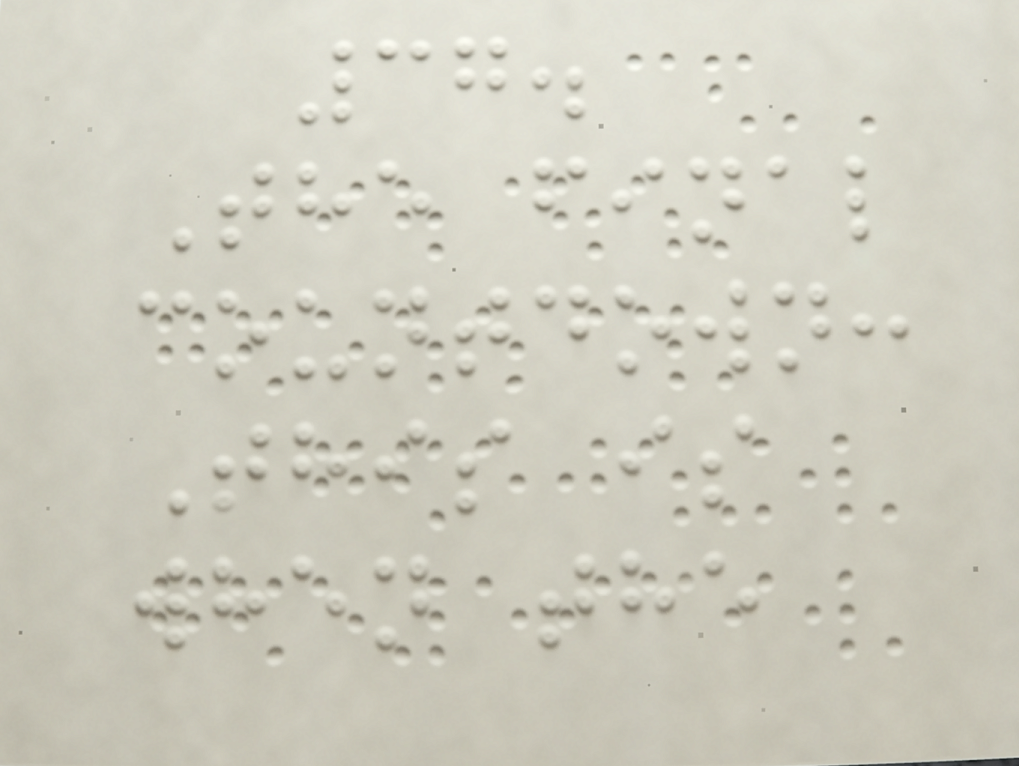37.
The final
countdown:
This is
when the
